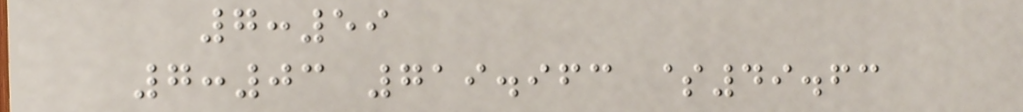7:59
7:03 719.963 $49.63
